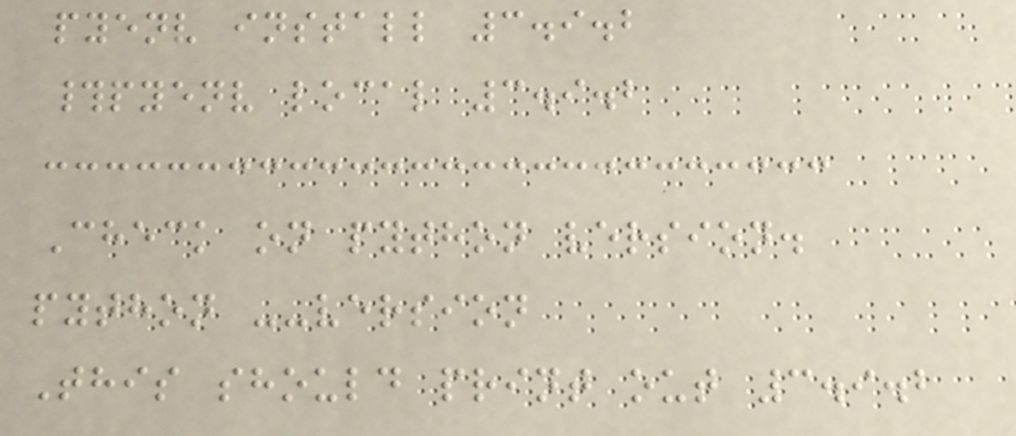pyenv install 3.9.2
#pyenv local 3.9.2
Check on python version.
python --version
This should print out 3.9.2
